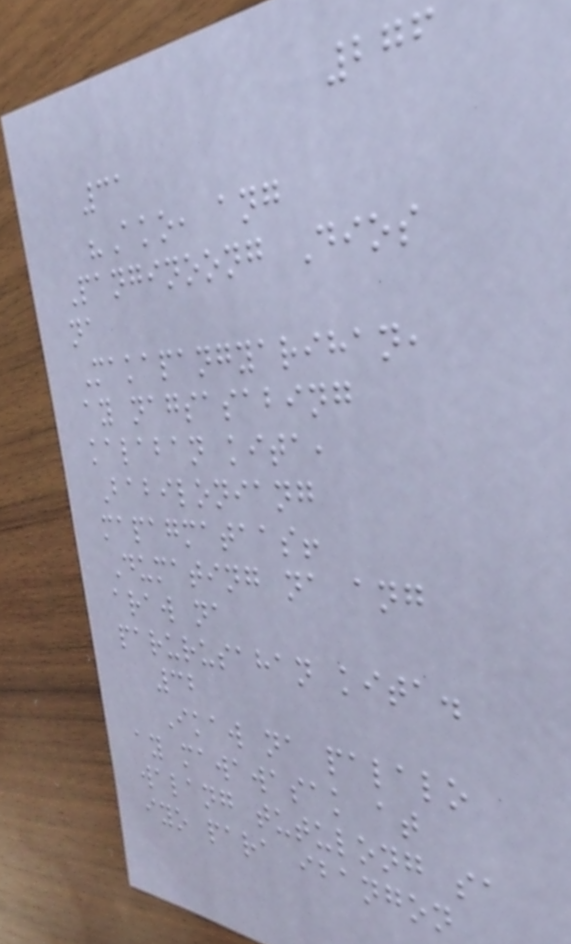276
31
"Ako, ang
Panginoong Dios
na
Makapangyarihan,
ay nagsasabing
kalaban kita,
Babiloniang
mapagmataas!
Dumating na ang
araw na
parurusahan kita.
32
Ikaw na palalo
ay mawawasak at
walang tutulong sa
iyo para ibangon
